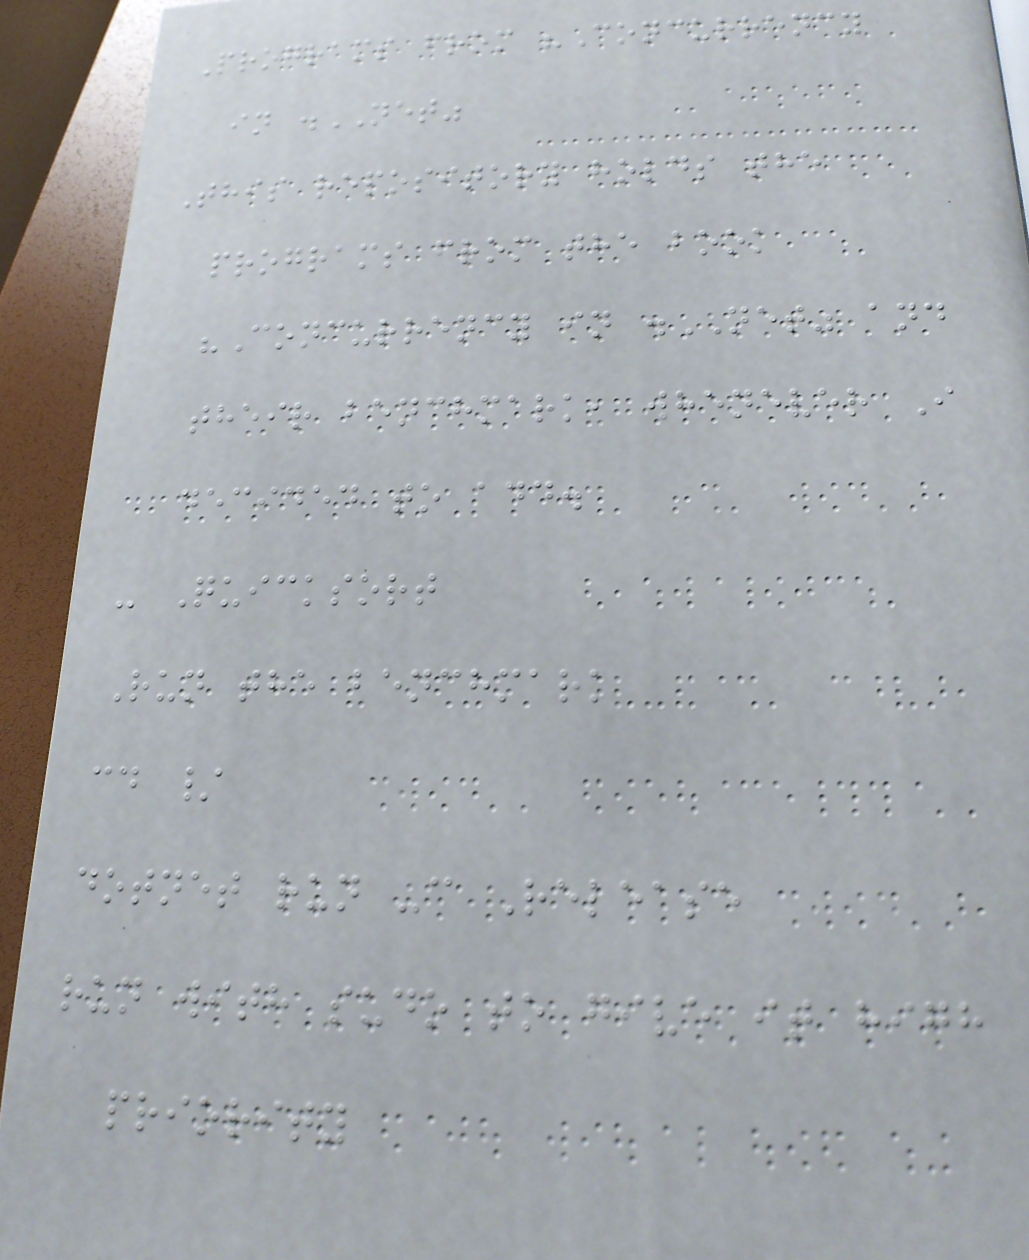Programs from "Concurrency
in .NET"
This repository holds the
programs from the book
"Concurrency in .NET" and
their benchmark, whenever I
decided to add.
- Quicksort
Run the benchmark
cd /
dotnet run -c Release
run with sudo to give it high
priority
